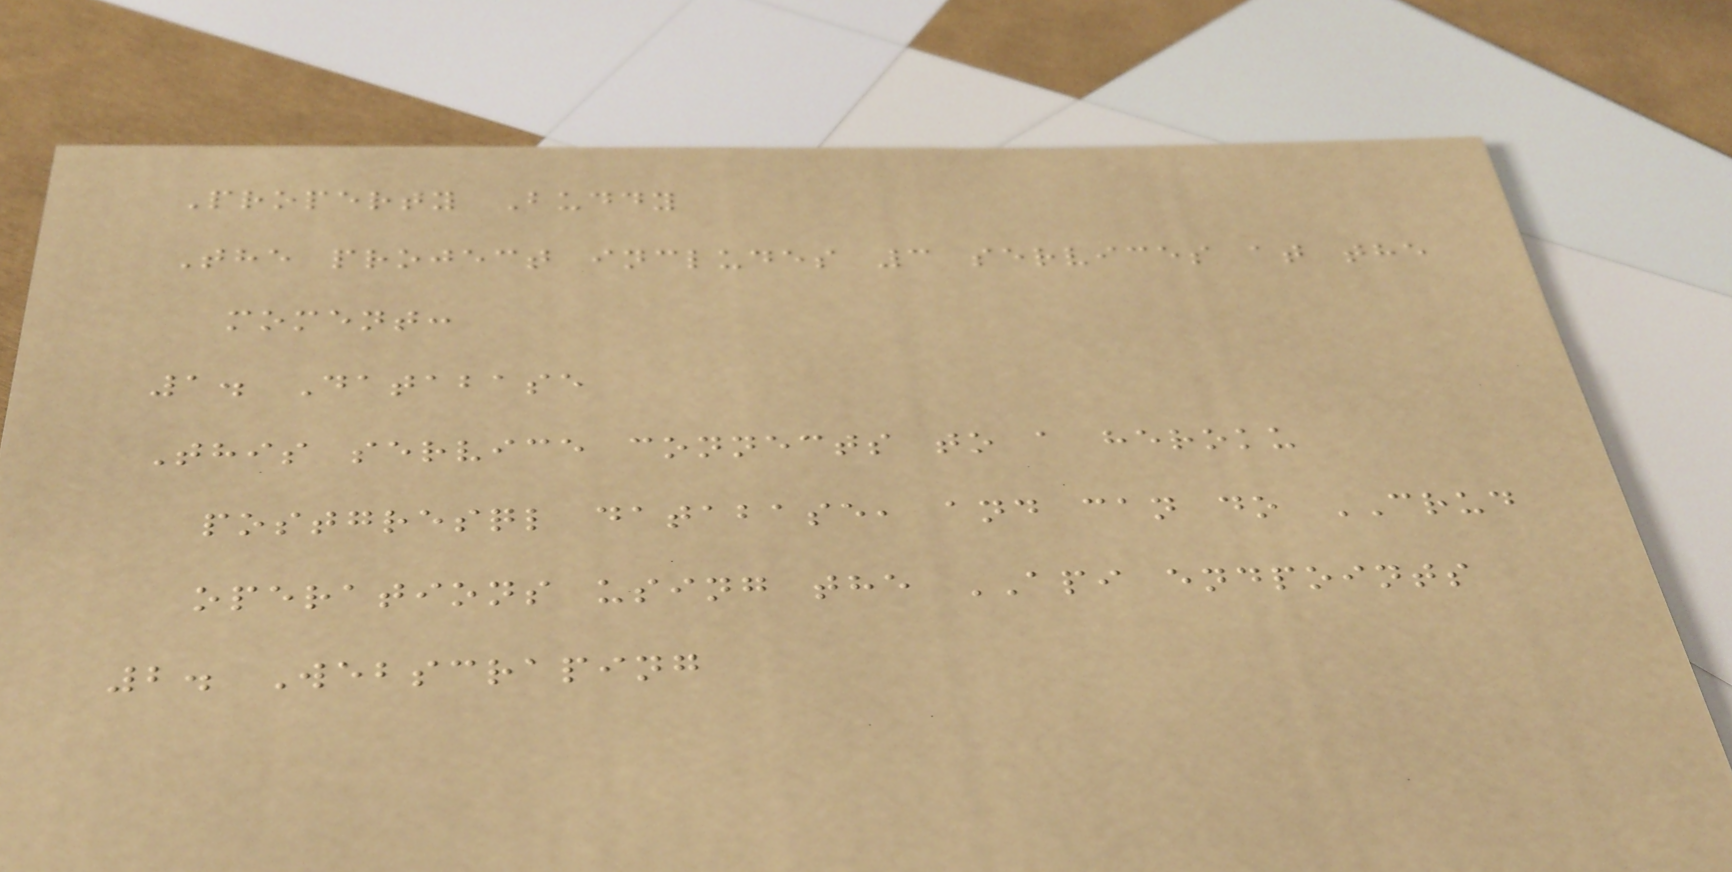Property Buddy
The project includes 3 services at the
moment:
1. Database
This service connects to a heroku
postgresql database, and can do CRUD
operations using the API endpoints
2. Webscraping
